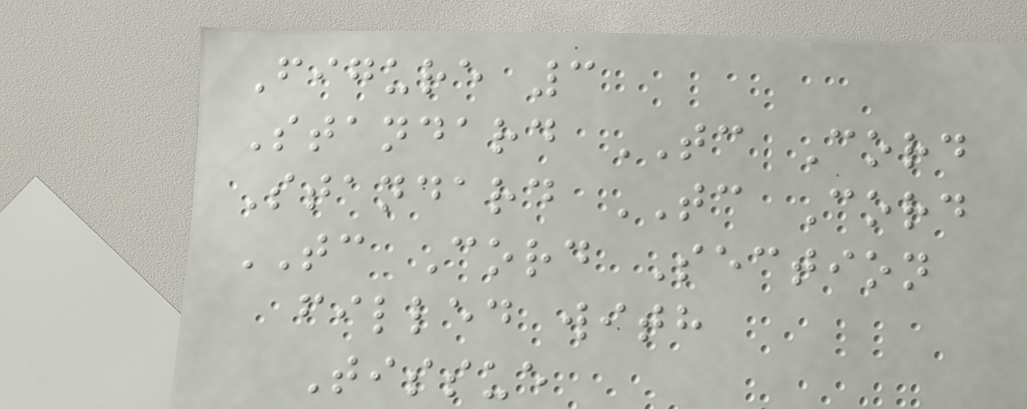Figure 3
Standard TC Cord
Standard TC Cord
TC Cord Section
filled with
Tissue
